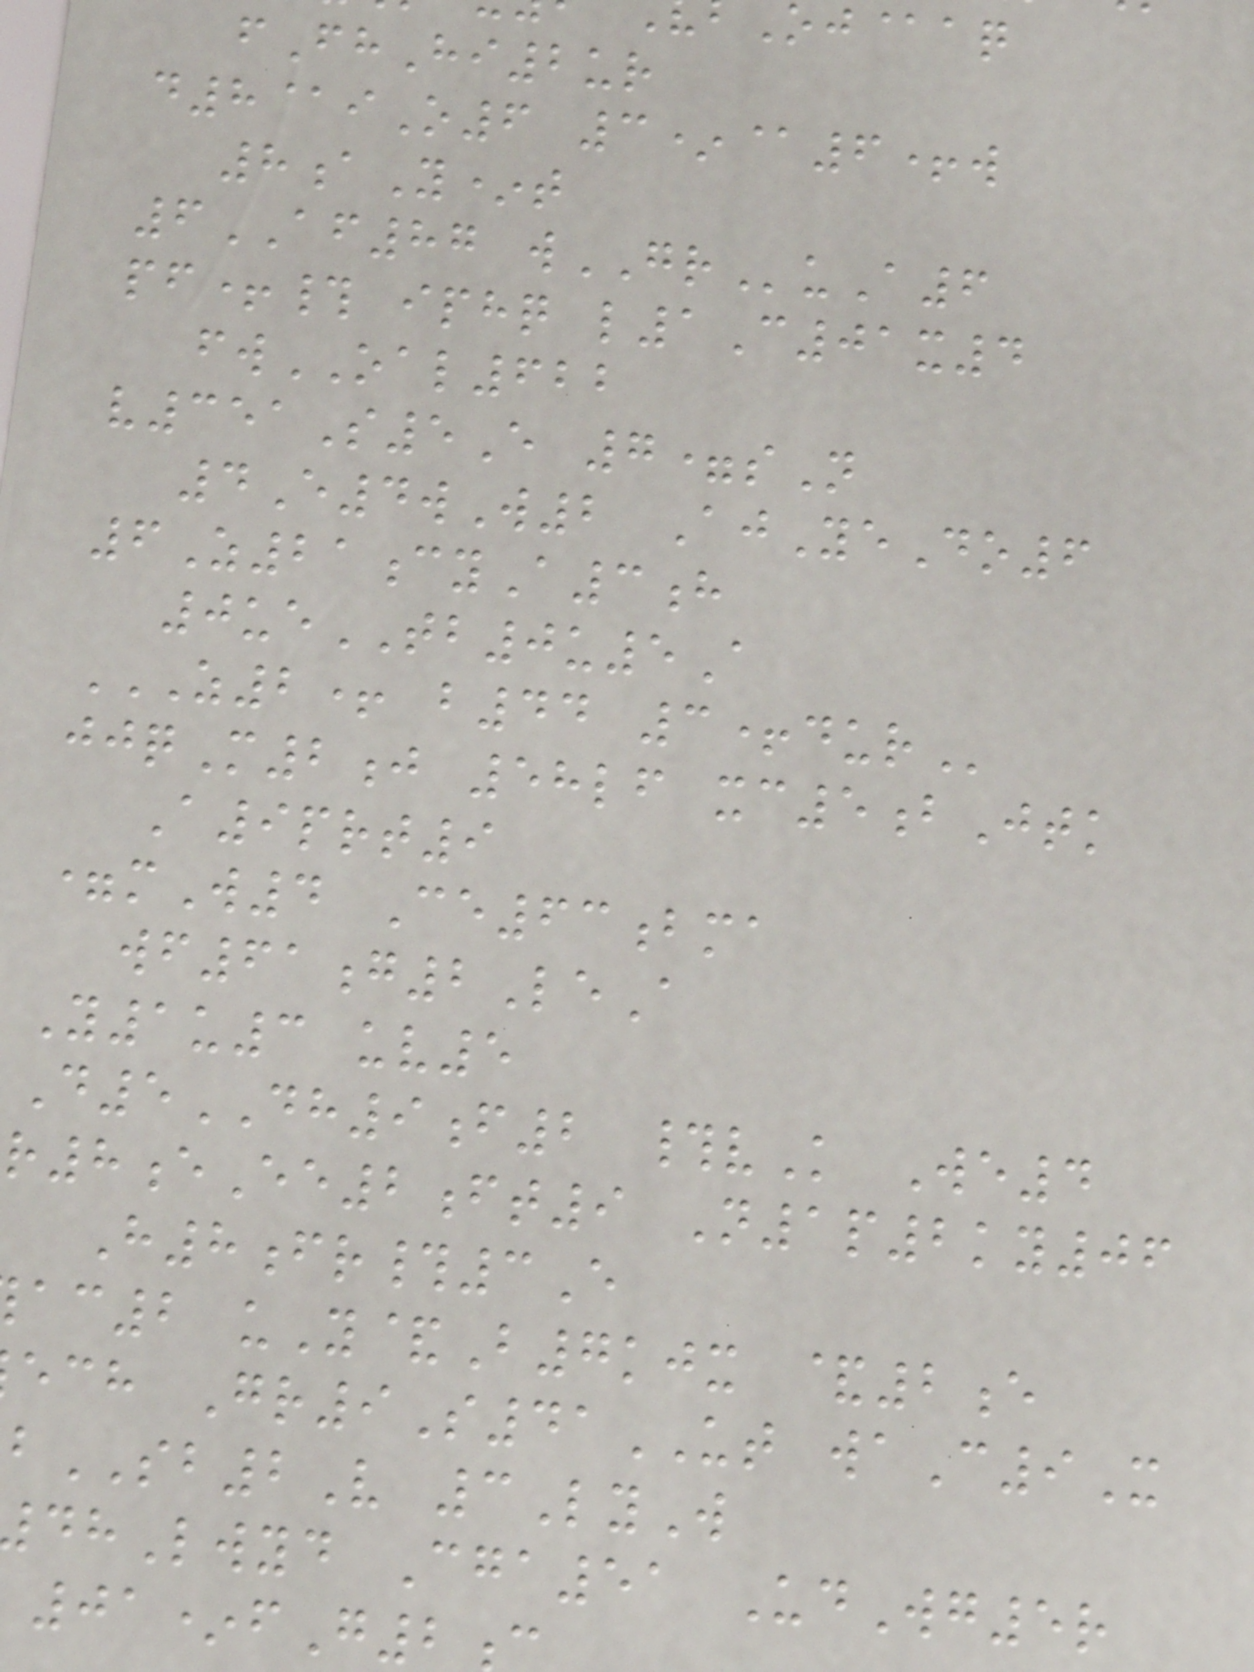oj@aq
fFhHi2ur
d8@iO6 3*@6+w
8aY*t
6AF87 wGRuA6
pf+# iphq l1C01x4
fwOAL622
v351S5E 7=sN
4E4wW2 AjYeDo6
6Z21cyA3h
0ueTB0u5A
Z2+ B44 3+DUR
jjqM2j 58lf xc5bJtk
A9prt9
=mW4 Ce63bma
wf61g2LeA
Y1u3 uv5
D5DH9f2 #vK We4
r8eEe2ft9 N1p2ky06
H8fr#3E
ac2 uY&B7kjx &2e
ech Gr9S41UT waC9X
SB2V 3LyW
Lwyd Cga51 UdWg5r
01*fG2
